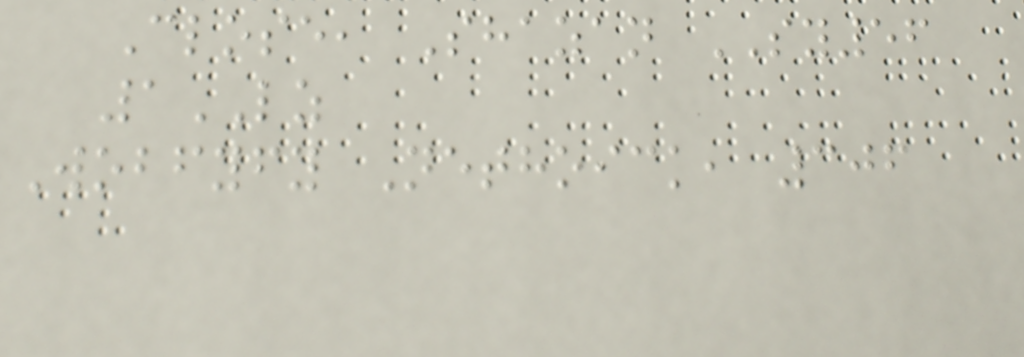Close, Shazan SY56
1LZ
Wobfyfy Nethoick, 306
